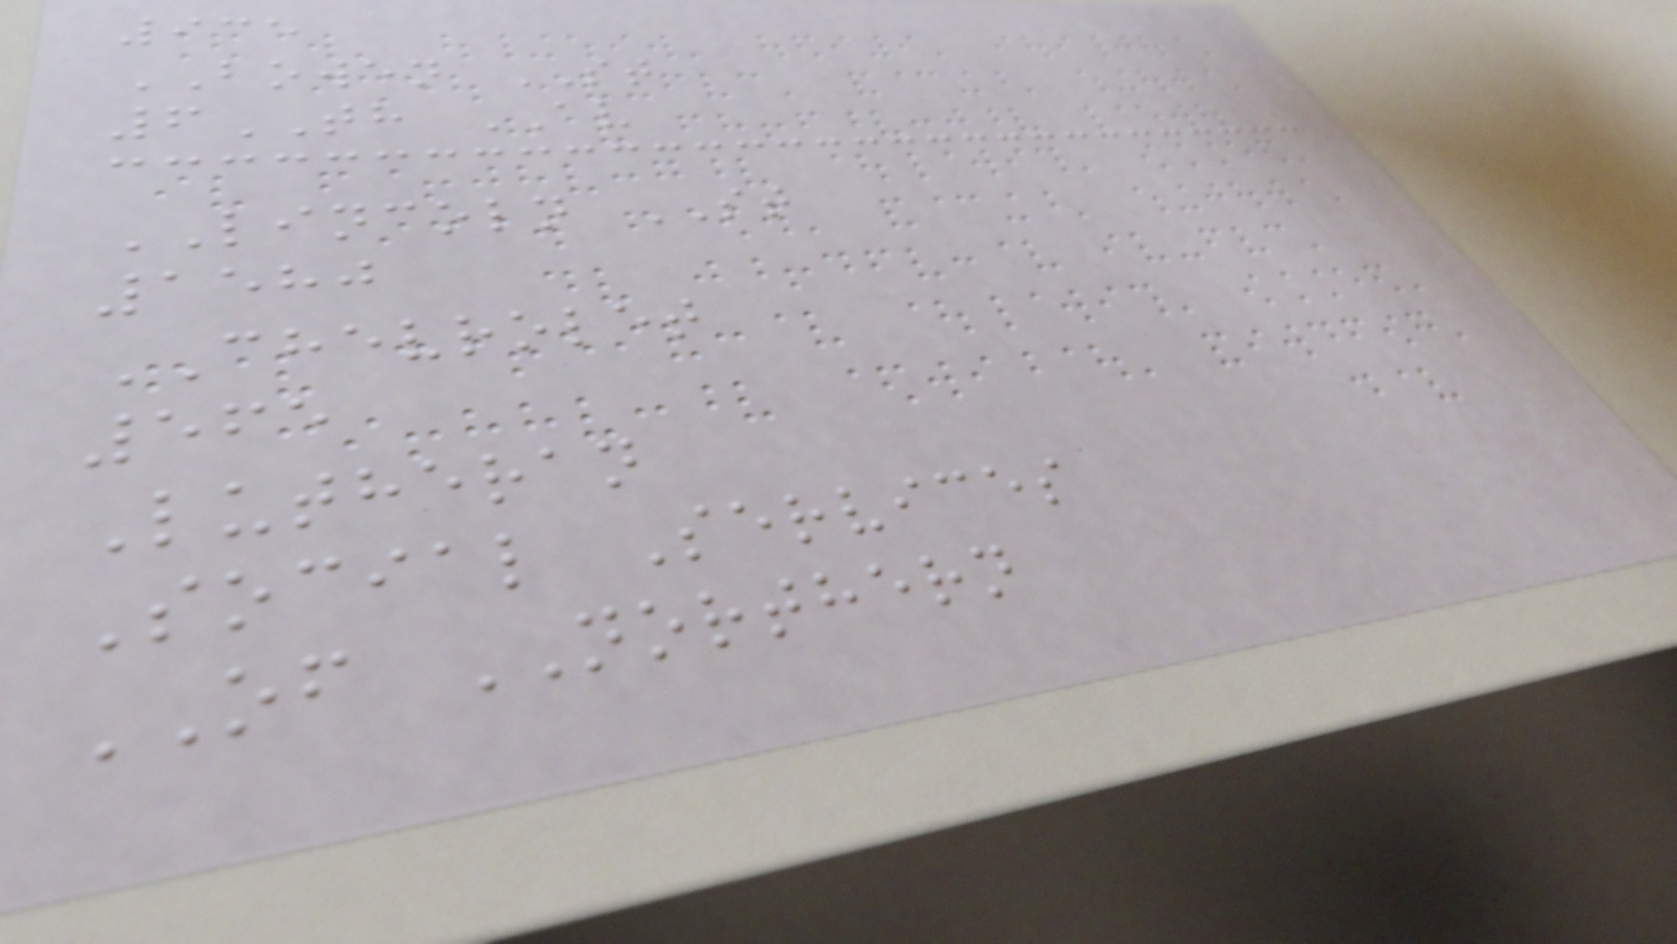935
BOWEN ST
6TH AV
LINCOLN ST
1580
CHEVROLET
565
Lutheran
Social Services
OF NORTHERN
